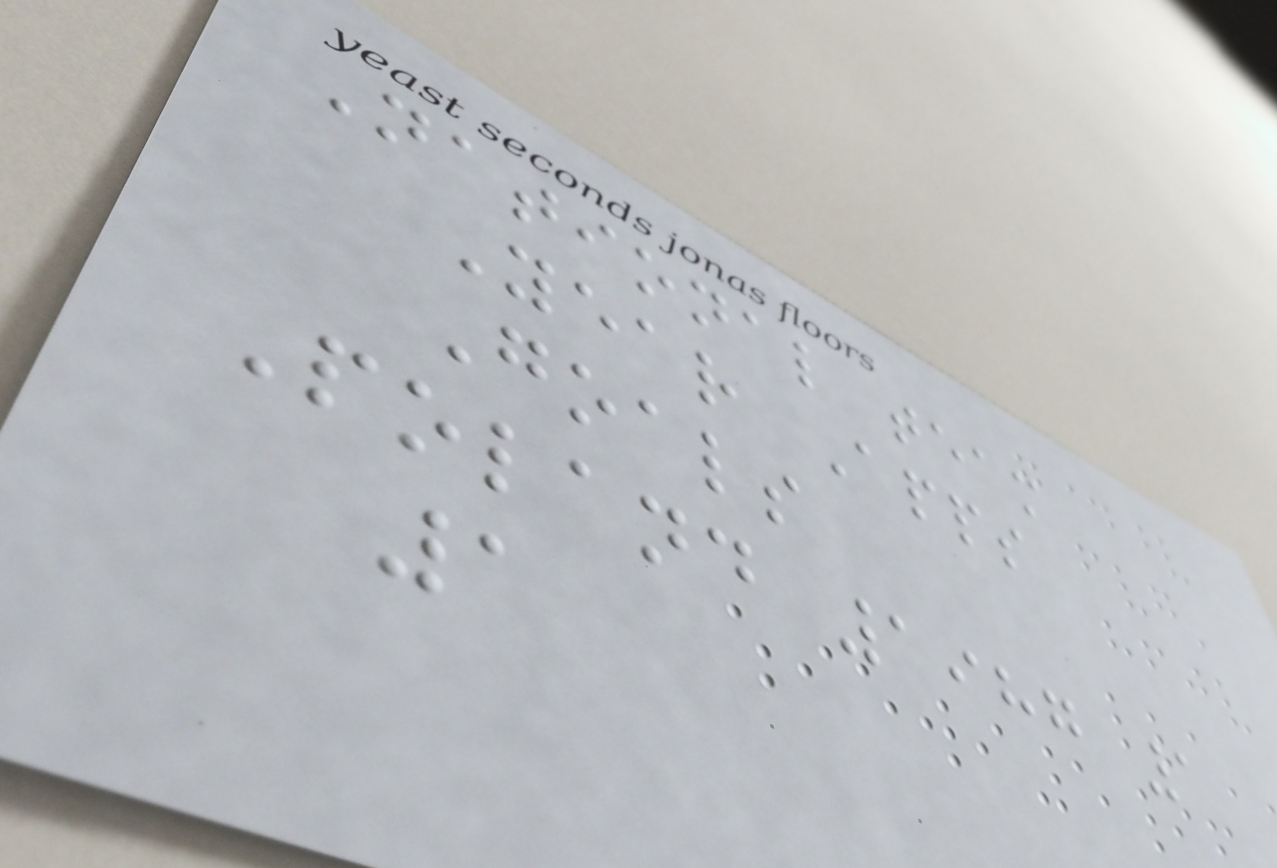National team
Year Apps
Goals
Poland 1987 1
1
